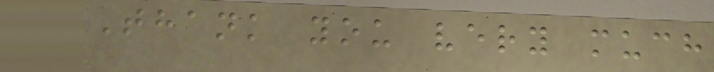Thank you very much
